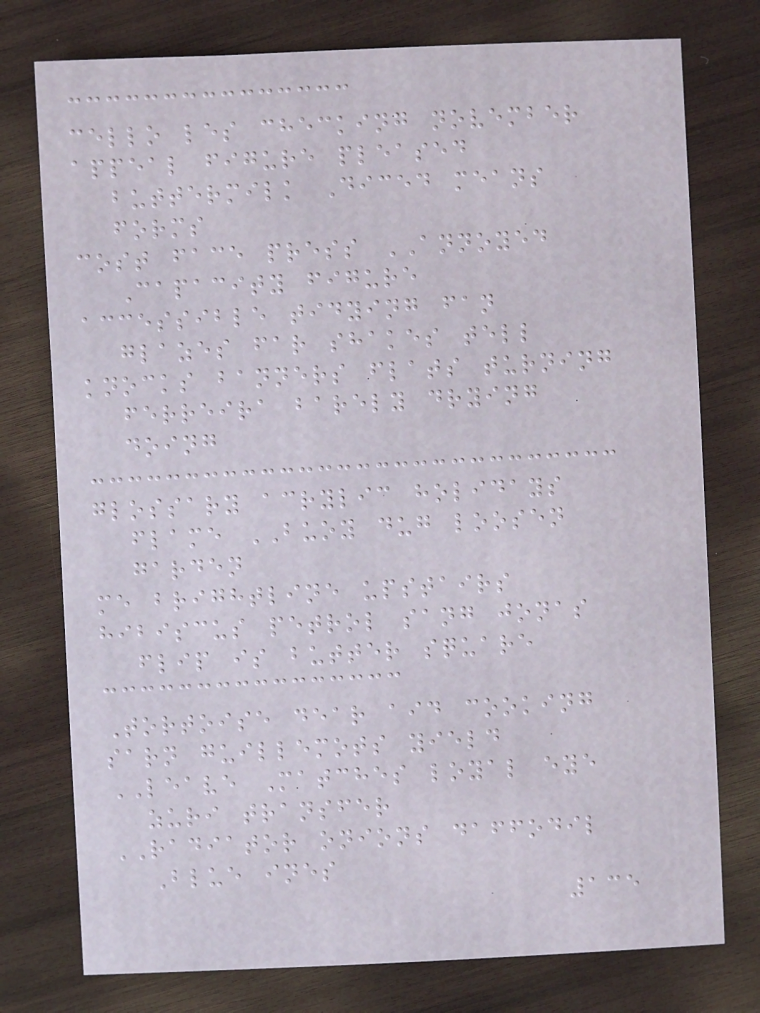cello les checking november
appeal figure pleased
buttermilk Diced means
forms
cost face press ANNOYED
Capacity figure
accessible tidying fan
glazes far shakes tell
knocks banners flats turning
ferreira barely drying
doing
glossary acrylic holidays
flame BUOY dug loosen
garden
me brightline upstairs
hibiscus petrol sang jonas
flip is butter square
Tortoise dear aid cooking
sarn guillemots yield
LEAVE Matches loyal eye
zuri transfer
RADIATOR onions daffodil
Blue ines
135
